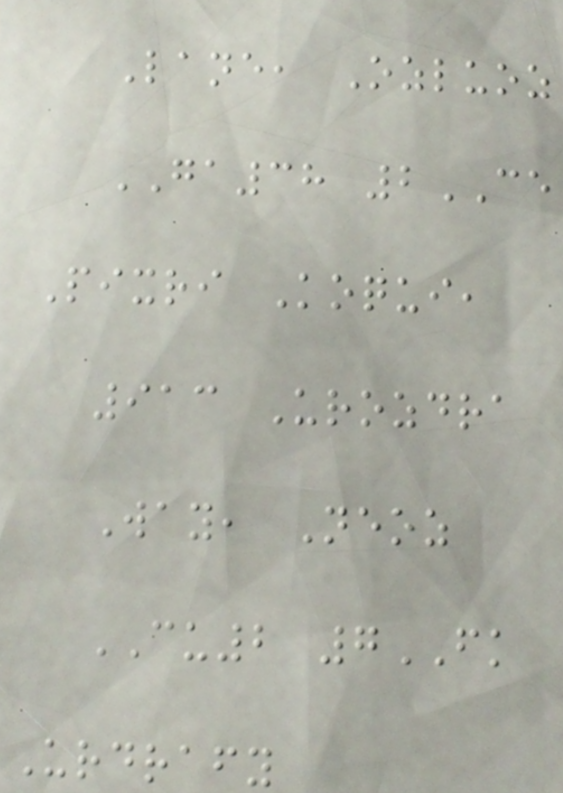Lane, Ozluoz
GA38 2CE
Pixri Koqui,
913 Urozdra
Way, Neoz
CU2 7FK
Urdrafy
